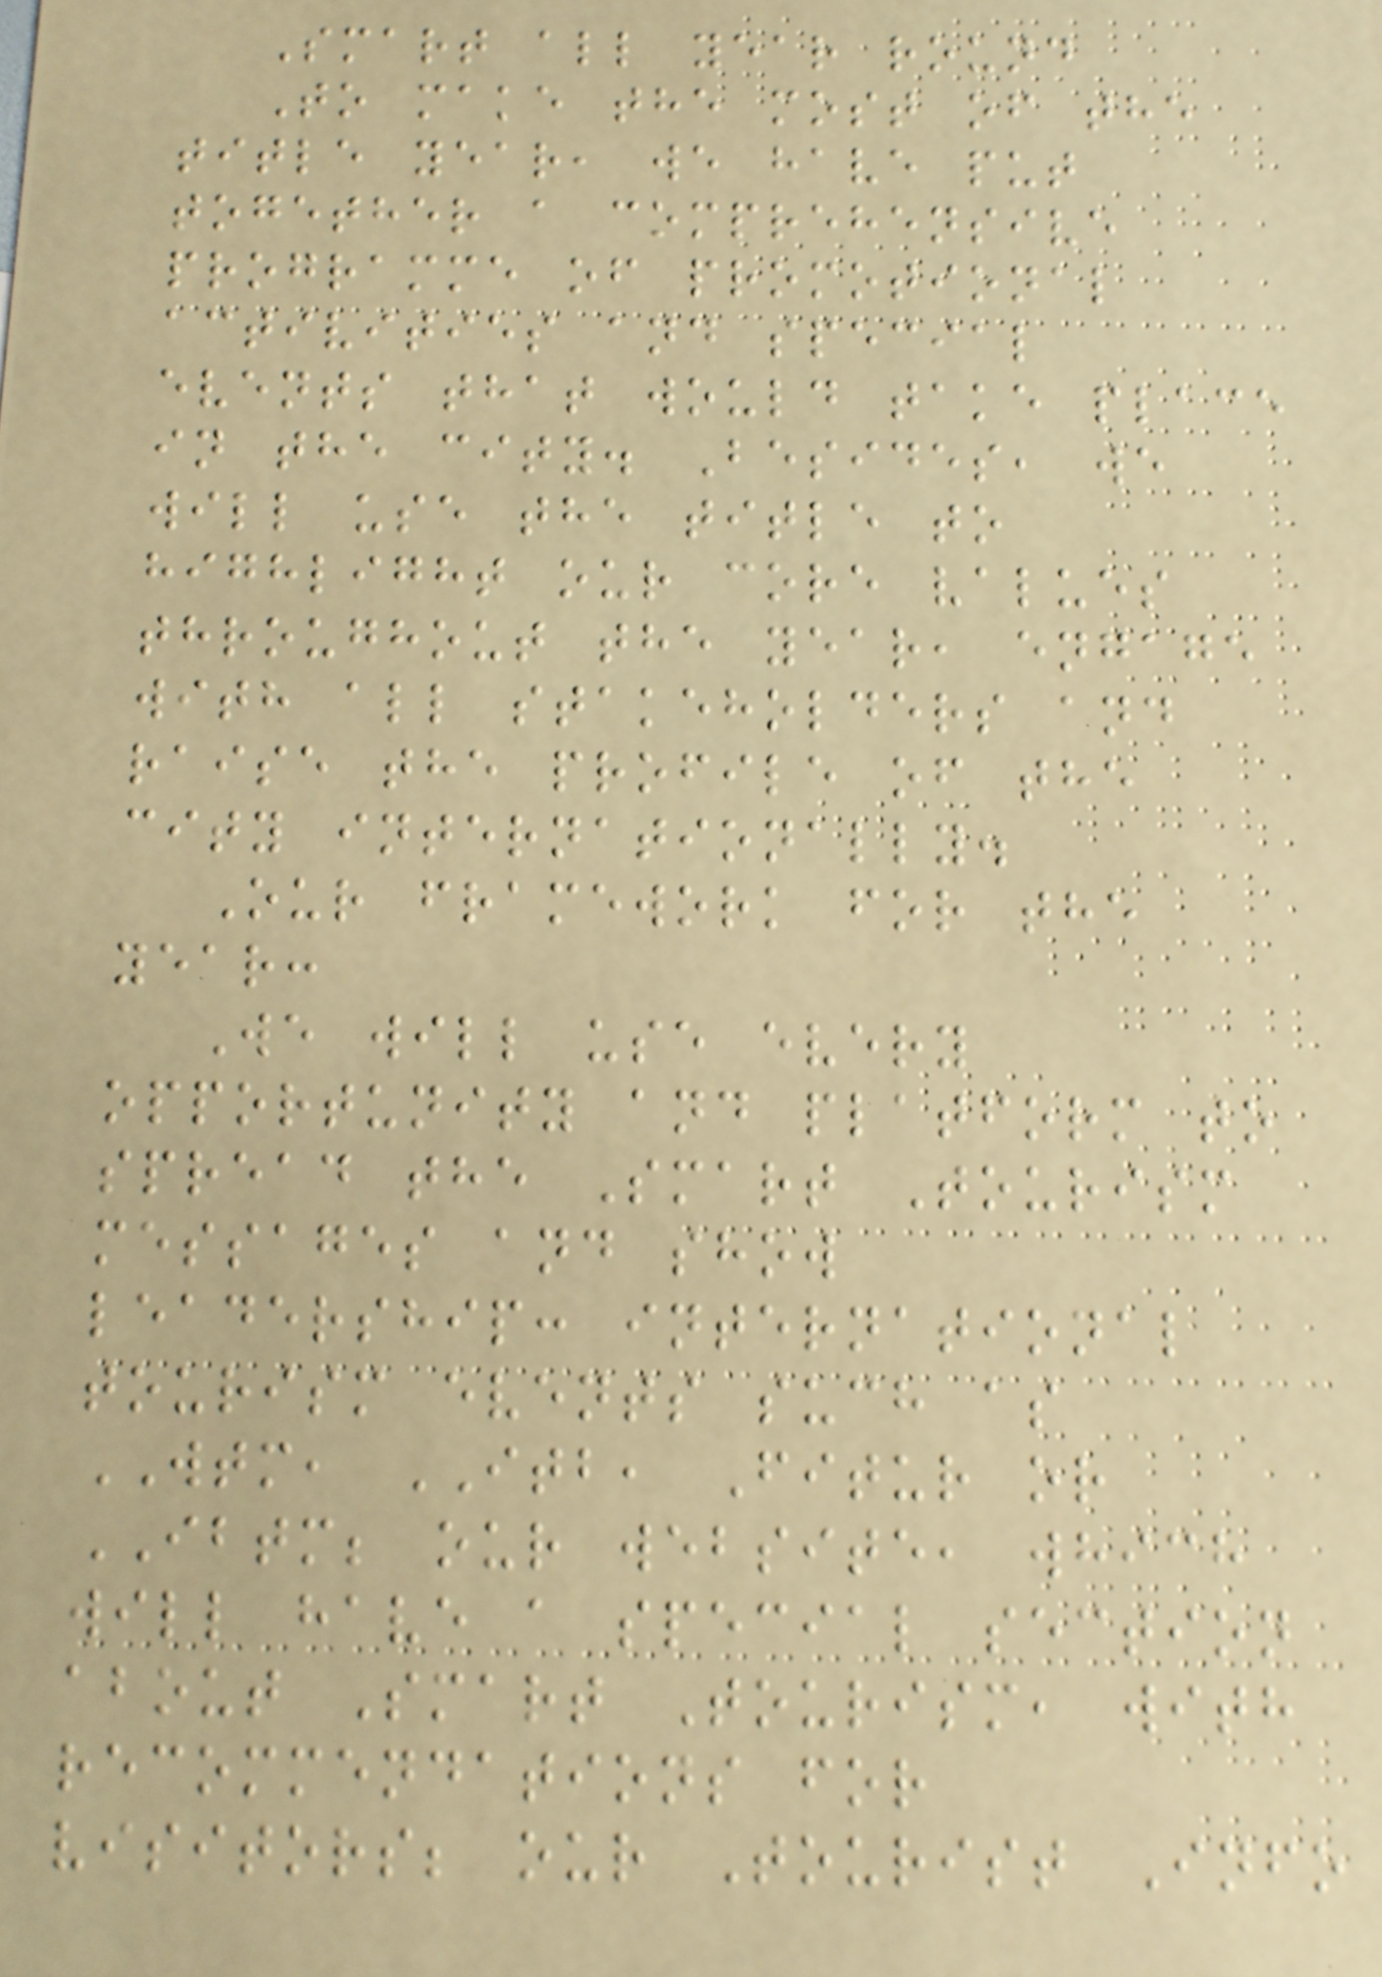Smart all year round
To make the most of the
title year, we have put
together a comprehensive
programme of promotional
activities and special
events that would take place
in the city. Besides, we
will use the title to
highlight our core values
throughout the year, engage
with all stakeholders and
raise the profile of the
city internationally.
Our framework for the
year:
We will use every
opportunity and platform to
spread the Smart Tourism
messages and show
leadership: international
tourism events such as
WTM, ITB, Fitur or
IBTM; our website, which
will have a special section
about Smart Tourism, with
recommendations for
visitors; our Tourist Info
